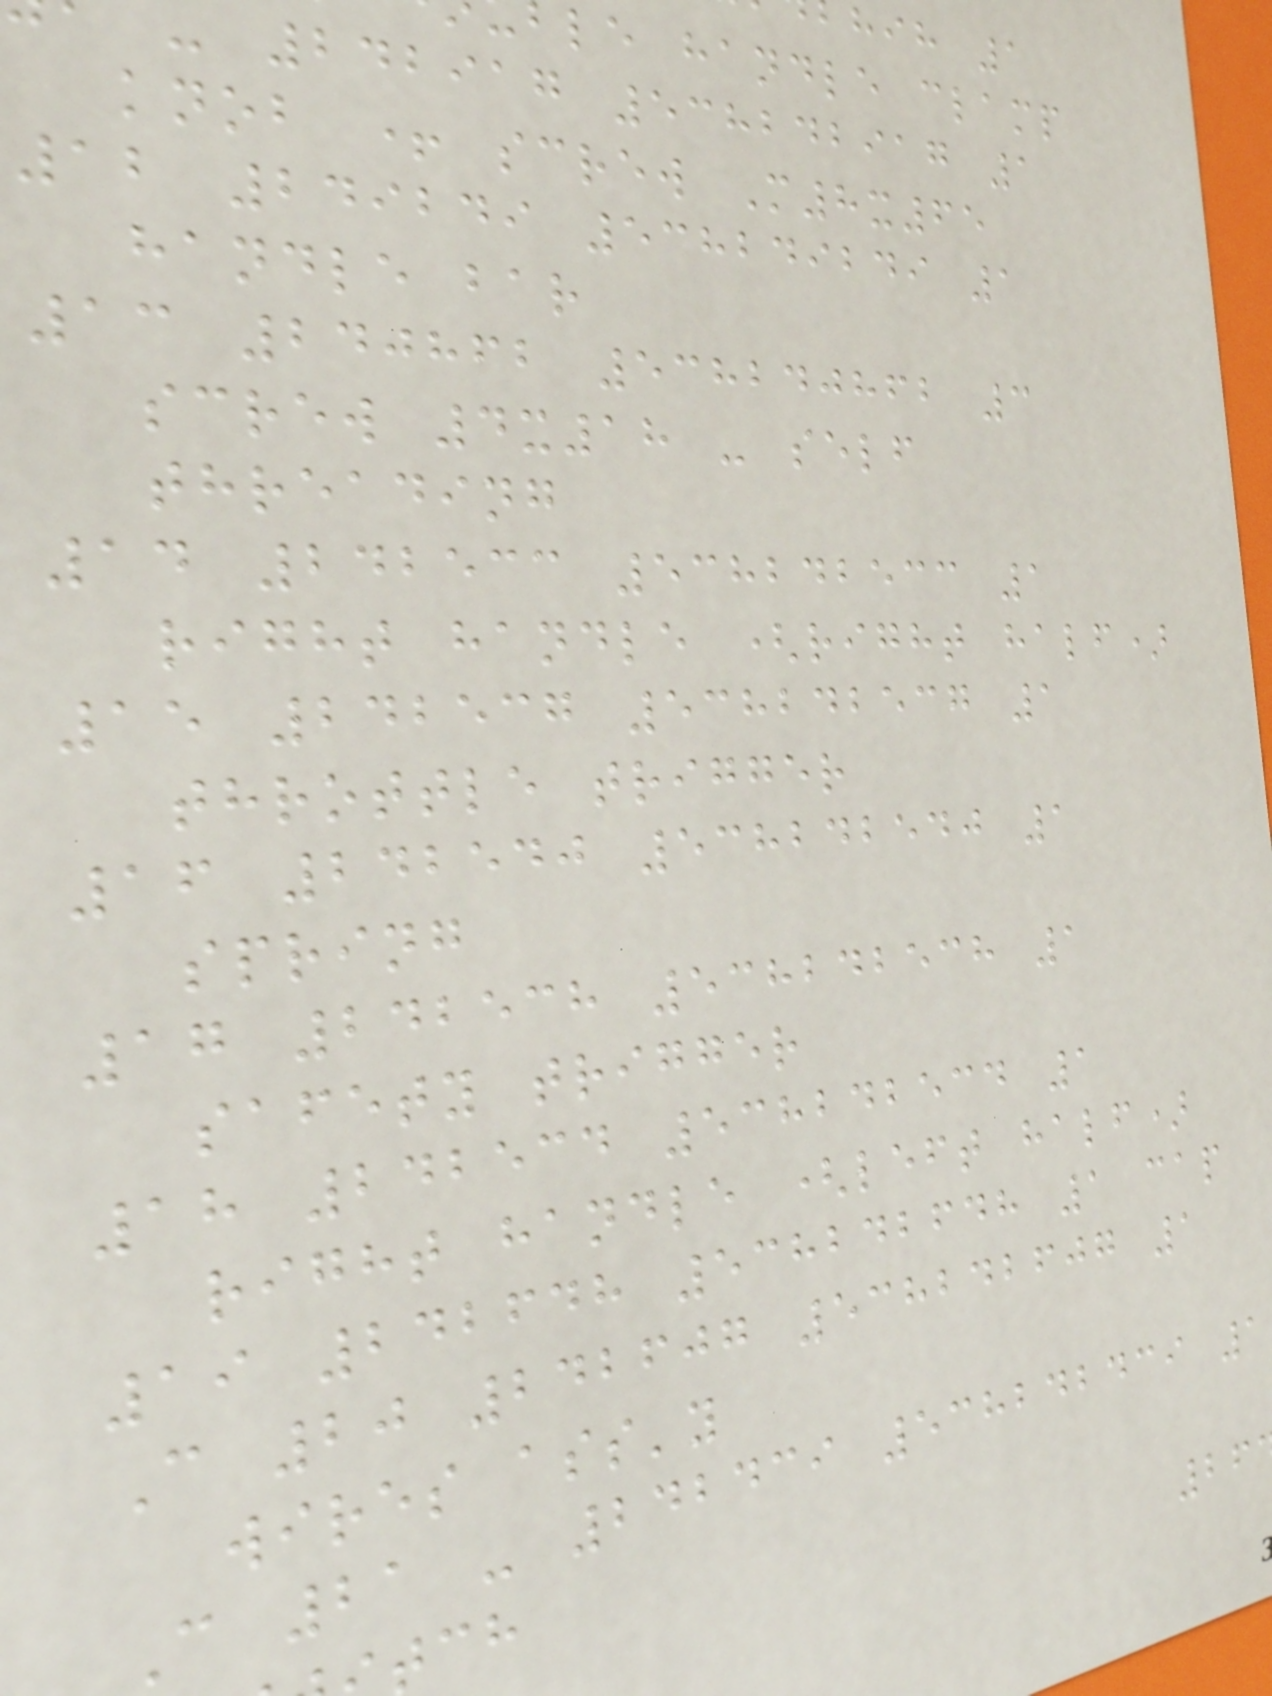le handle clamp
242917 538242917 1
knob + screw M8x65
12 249249 538249249 1
handle bar
13 240862 538240862 3
screw 4x18 - self
threading
14 242533 538242533 1
right handle (right half)
15 242537 538242537 1
throttle trigger
16 242540 538242540 1
spring
17 242538 538242538 1
safety trigger
18 242534 538242534 1
right handle (left half)
19 242648 538242648 1 cap
C 20 242607 538242607 1
wires ass'y
C 21 - 242439 538242439 1
